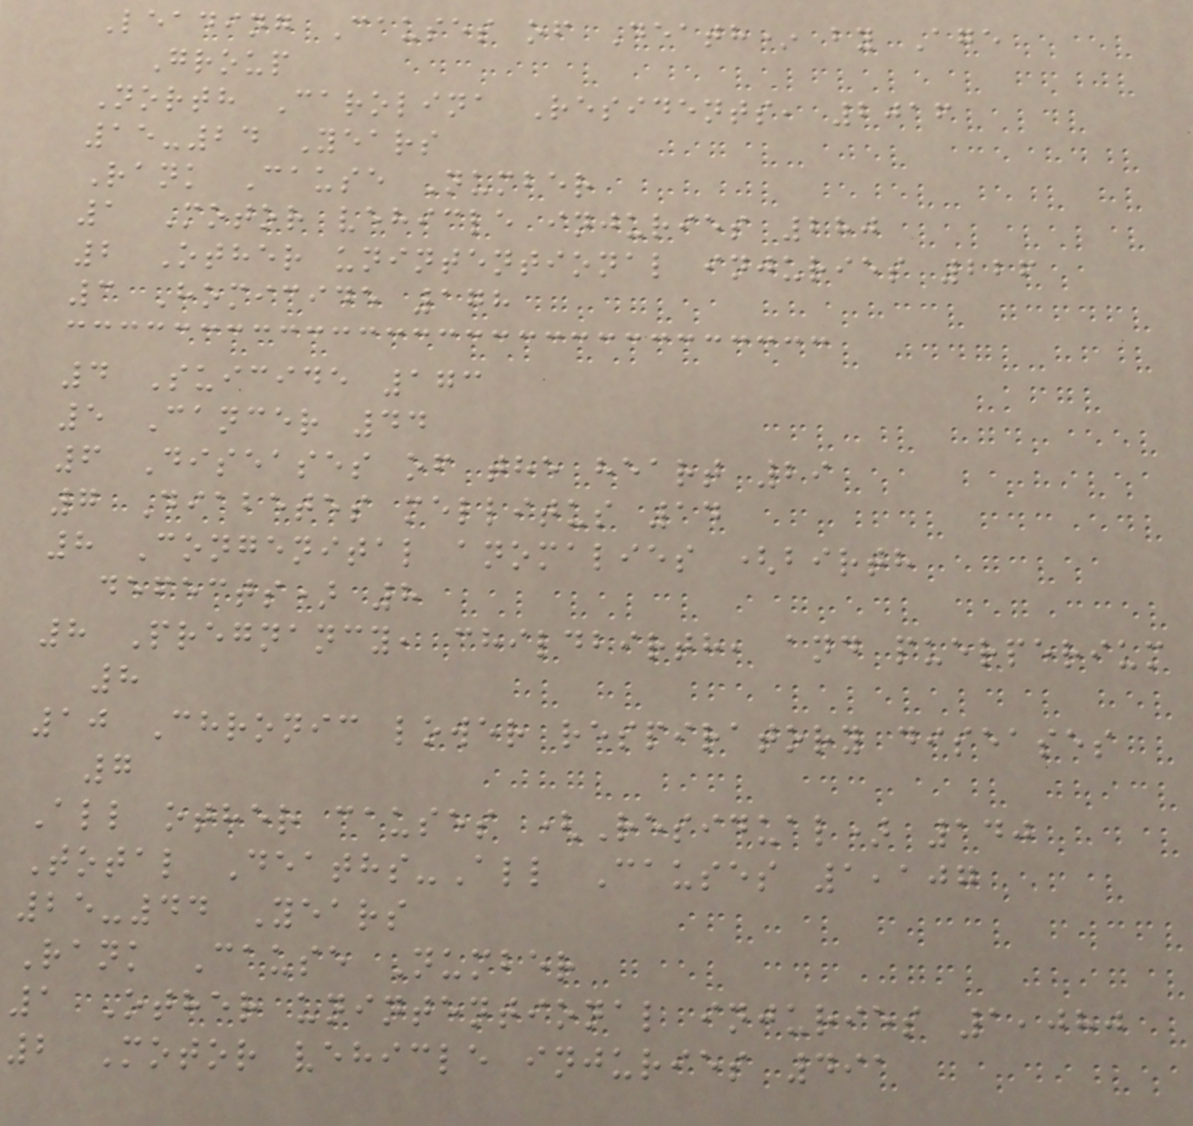Leading Causes of Death* by Age
Group
North Carolina Residents, 2016
15-24 Years
Rank Cause Number
1 Motor vehicle injuries 280
2 Other unintentional injuries 226
3 Homicide 178
4 Suicide 173
5 Cancer 44
6 Diseases of the heart 29
7 Diabetes mellitus 14
8 Congenital anomalies (birth
defects) 8
8 Pregnancy, childbirth, and puerperium
8
10 Chronic lower respiratory diseases
7
All other causes (Residual) 140
Total Deaths-All Causes 1,107
25-44 Years
Rank Cause Number
1 Other unintentional injuries 1,080
2 Motor vehicle injuries 491
